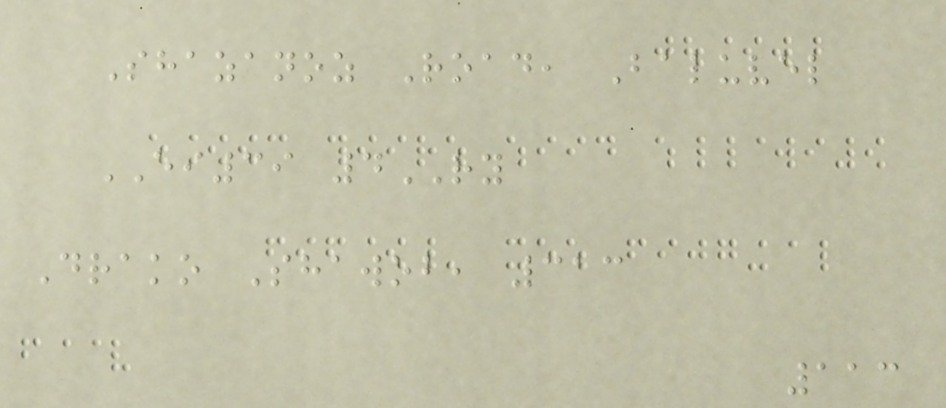Shazanoz Road, Baluvel
EI39 4RY
Drako Shawob, 313
113
